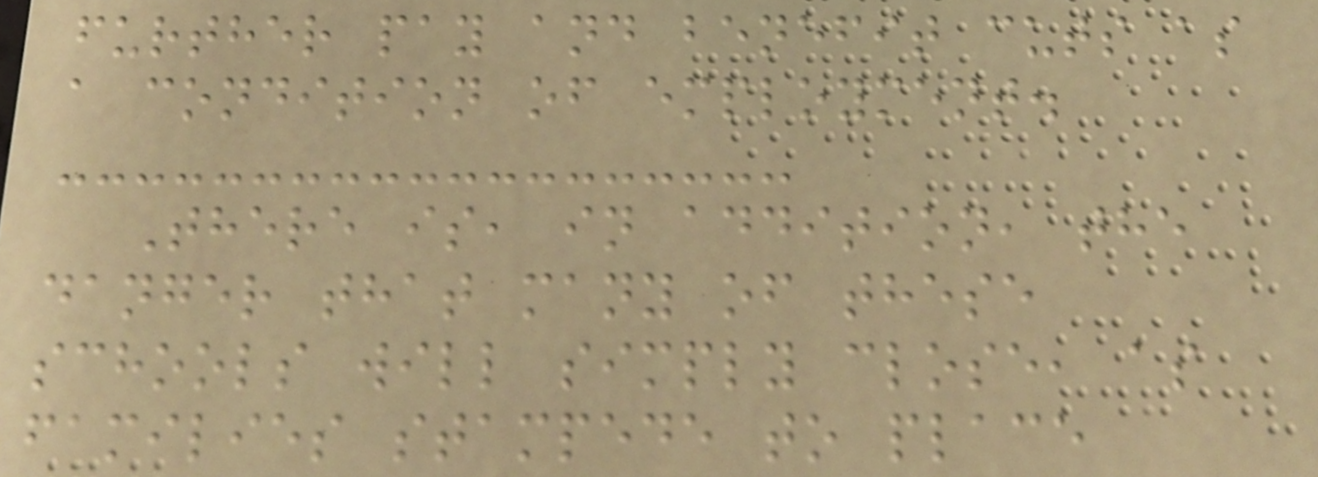further pay and benefit cuts as
a condition of employment.
There is, in addition, the
danger that many of these
schools will simply close, as
families stampede to place
